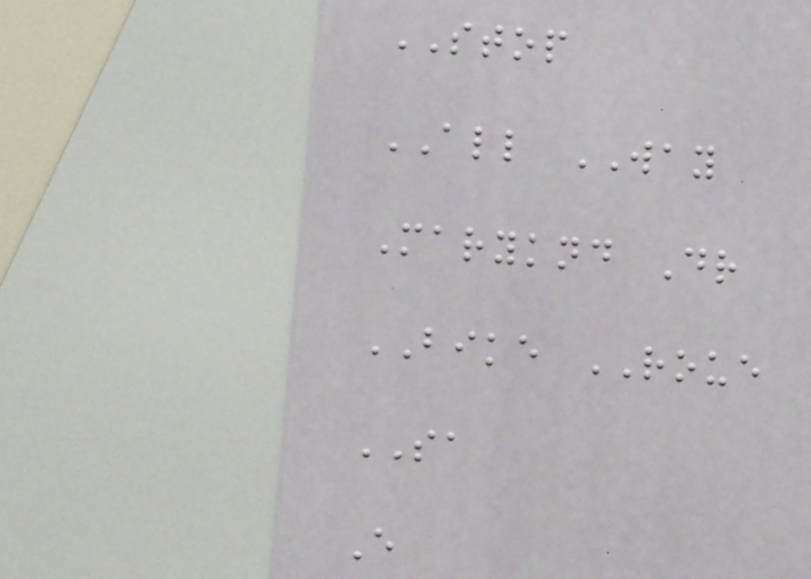STOP
ALL WAY
Maryknd Dr
BIKE ROUE
SA
E
